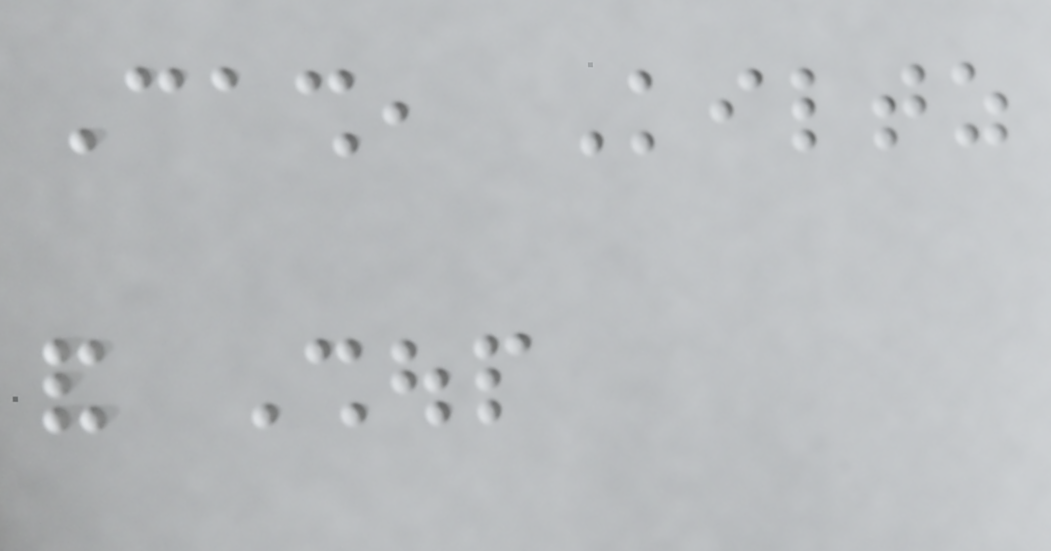Cash, Kiltz
and Shoup
